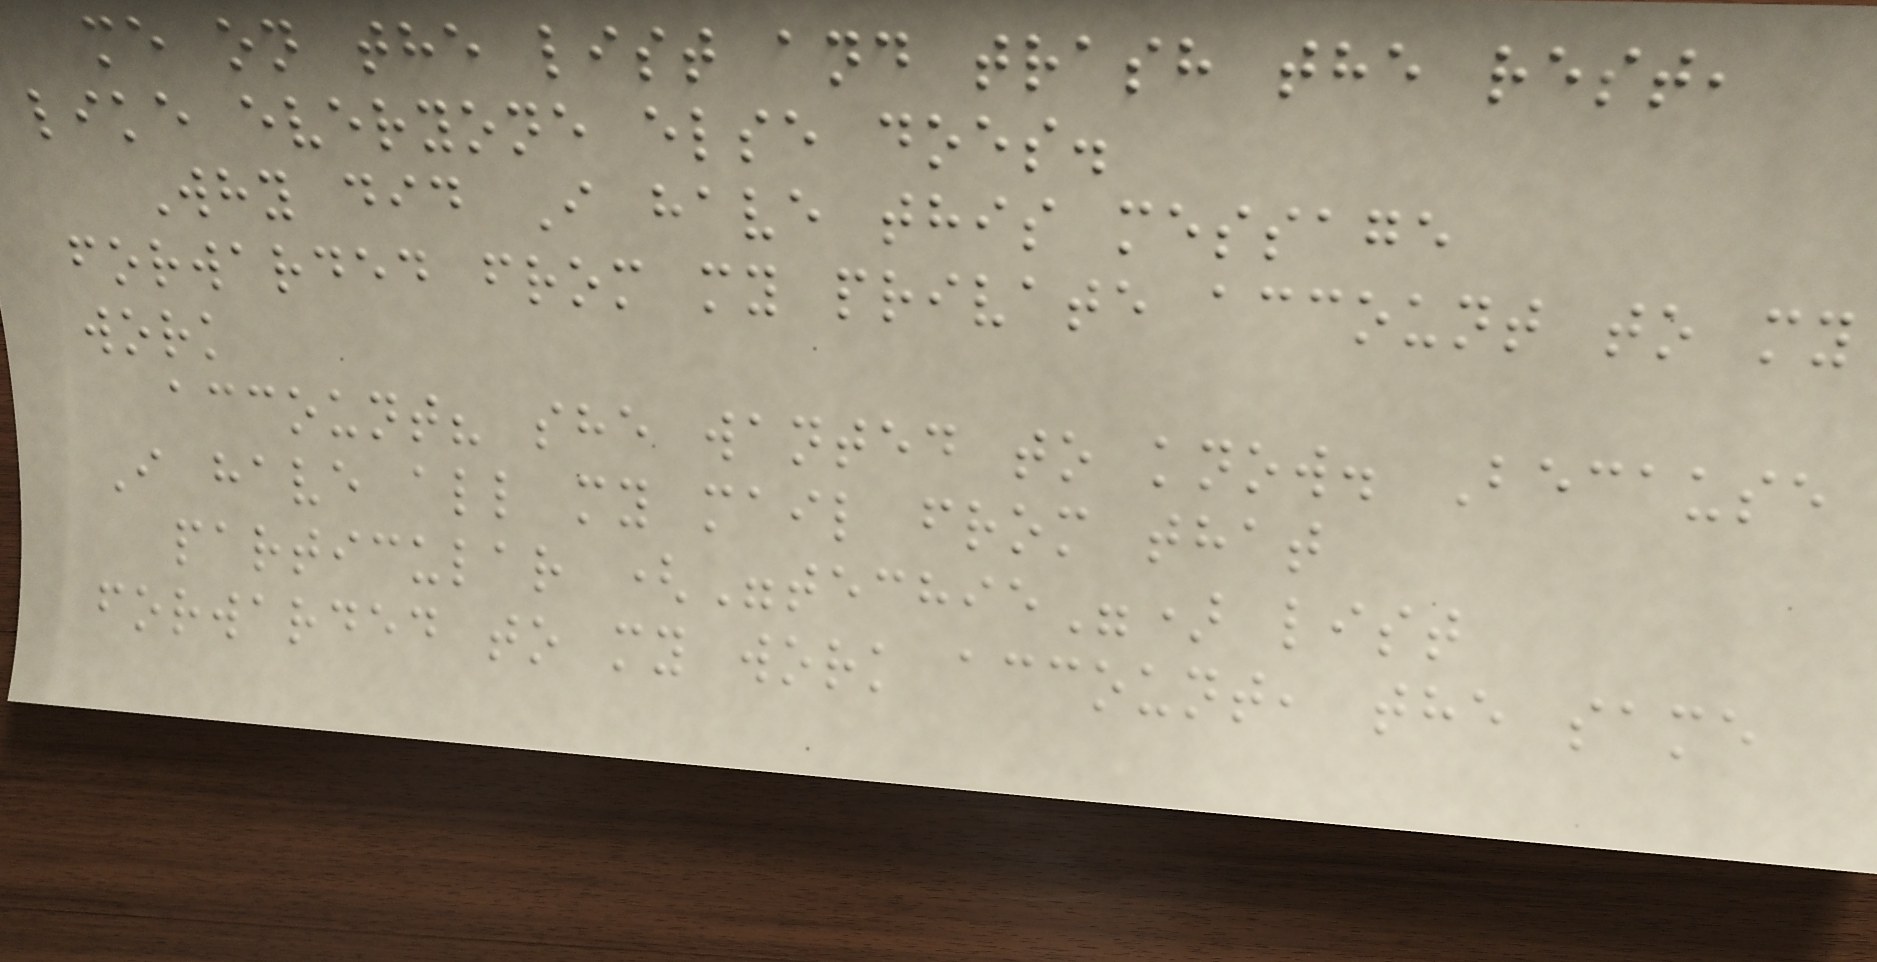me on the list and trash the rest,
like everyone else does.
Why did I have this message
forwarded from my private account to my
work
account? she wanted to know. Because
I have all my mail from that
particular ("techie") list
forwarded to my work account, the same
